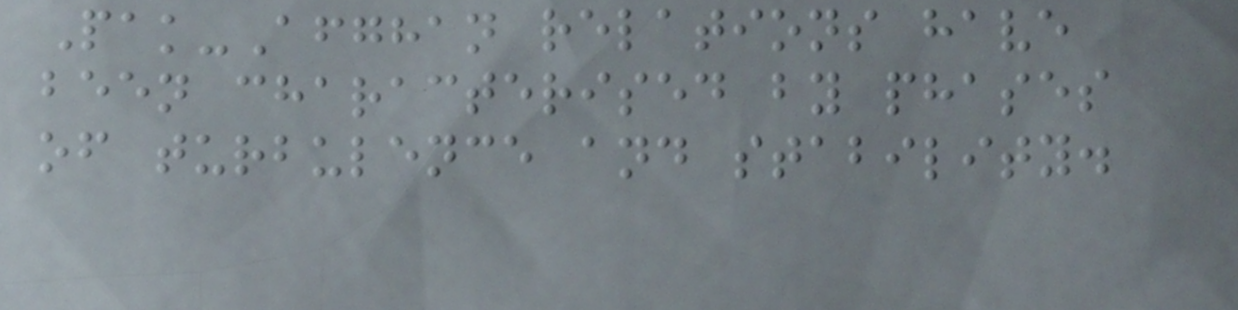Pak-Afghan relations have
been characterised by phases
of turbulence and stability.
